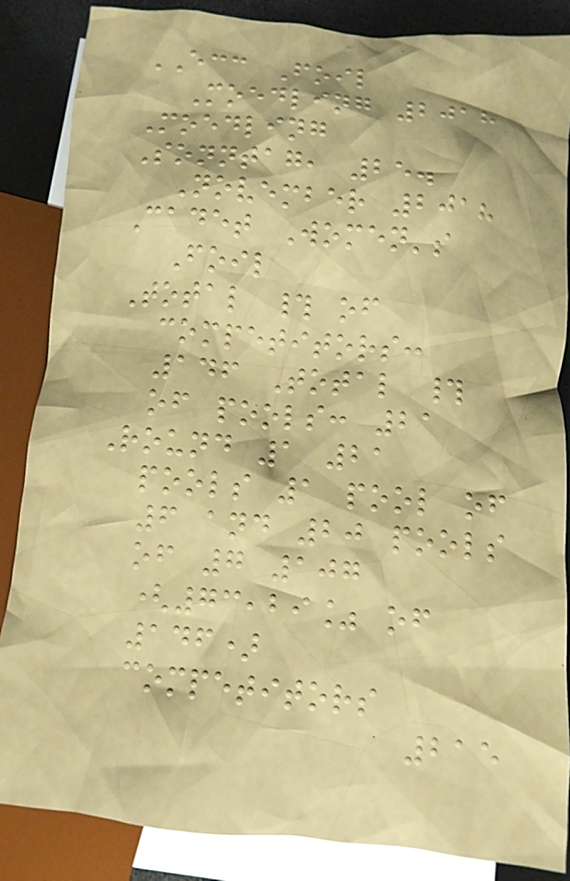ECC Foil
Moedling 2018
Moedling
Sonntag, 25.
November 2018
Cadet Women's
Foil
Total # of
competitors:
146 Total #
of pools: 21
Round 1 21
pools 1 pool of
6 and 20 pools
of 7 107
(73,29% of
146)
competitors
215
